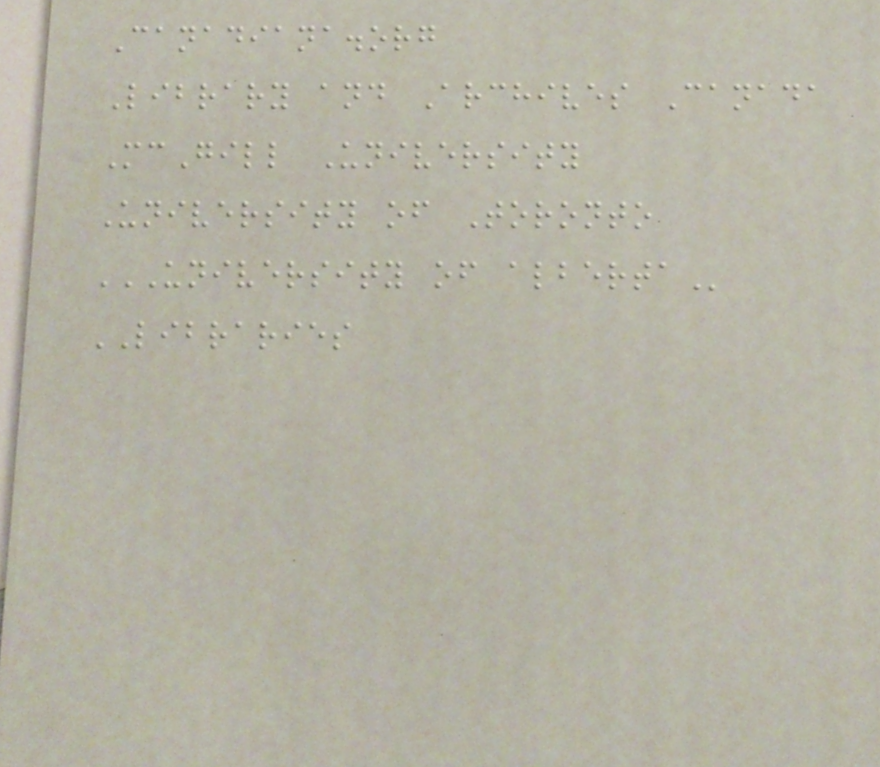Canadiana.org
Library and Archives Canada
McGill University
University of Toronto
UNIVERSITY OF ALBERTA
LIBRARIES
